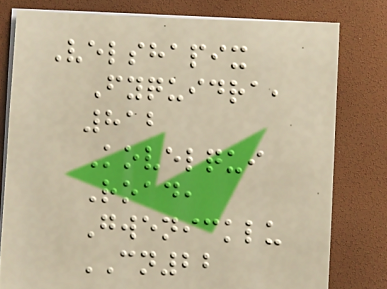Velshapix
Fyquidra,
812
Kovelqui
Road,
Gwenicklu
CN22
